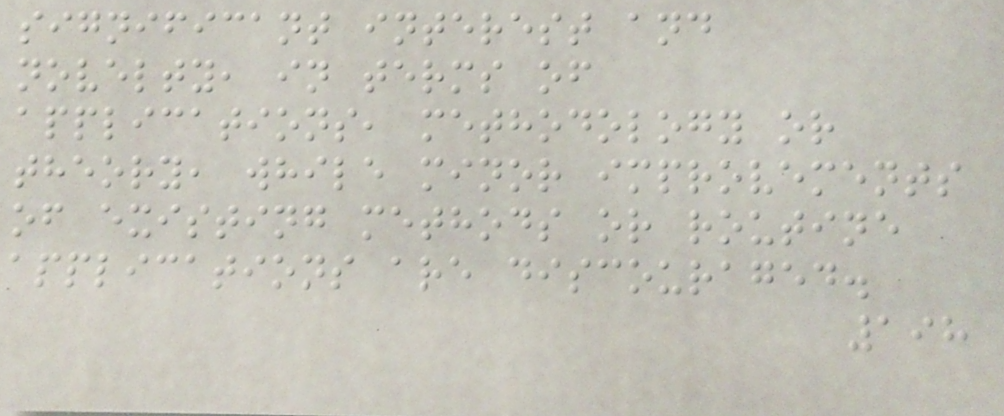significant interest and
novelty, in terms of
applications, methodology or
theory, while minor improvements
of existing methods or routine
applications are discouraged.
198
